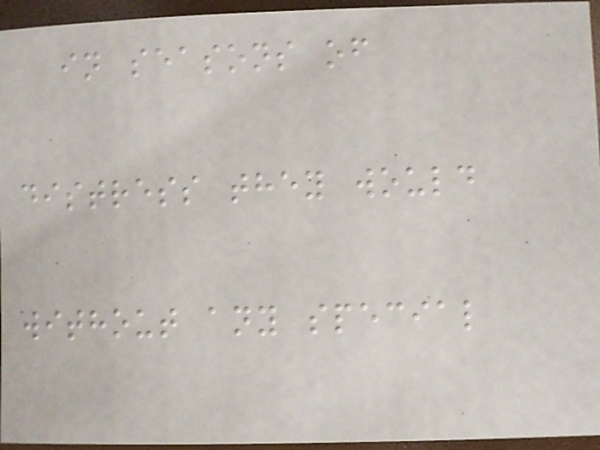in seasons of
distress they would
without any special
